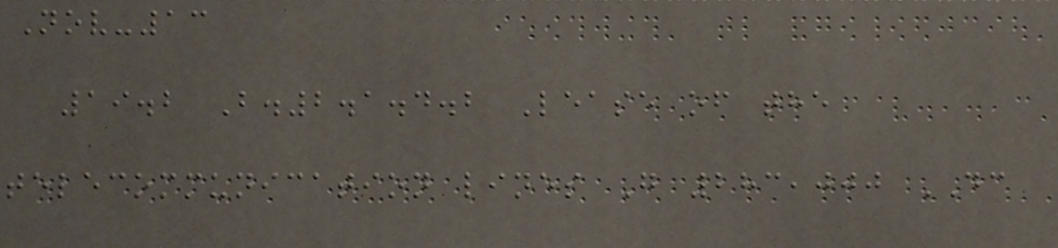Nov-13
19.2 B.2.1.4.2 Lease of the
telecommunication lines G 283,000 DC
